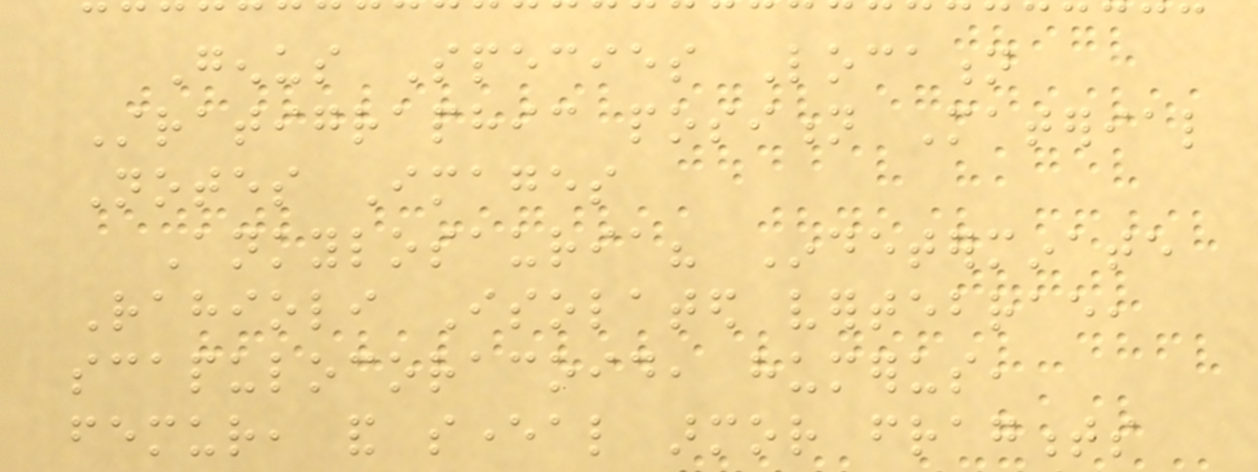Genus Species Location
Stratigraphic position Material
Notes Images
Ankylosauria? Indeterminate
Rahioli Isolated vertebrae,
scapulocoracoid, humerus,
femur, and several armor fragments
